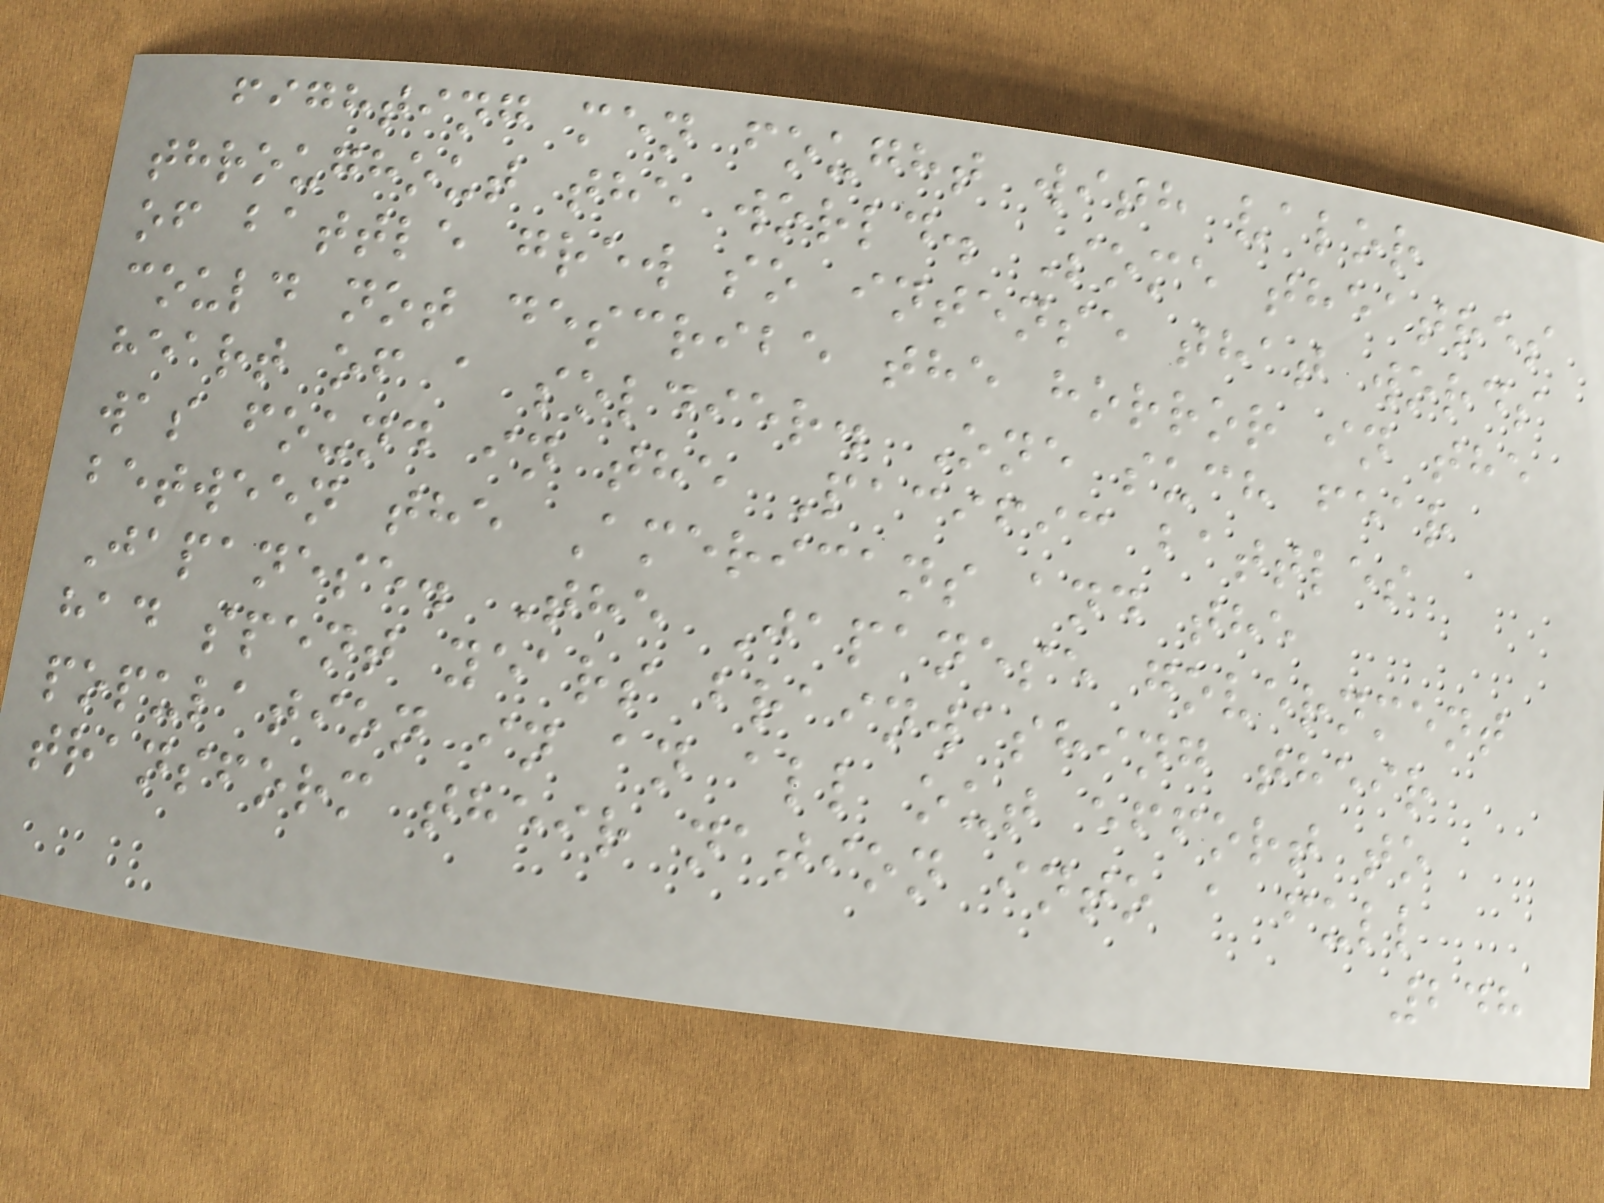fighting men fought with valor
throughout the world. Some theatres
of battle grew so intense that words
could not describe the horror in the
heart of a soldier. One such fear
was found in the Pacific battles
between the Americans and the
Japanese. The Japanese government
had spent years brainwashing their
population in an all out effort to
transform their nation into a full
248
